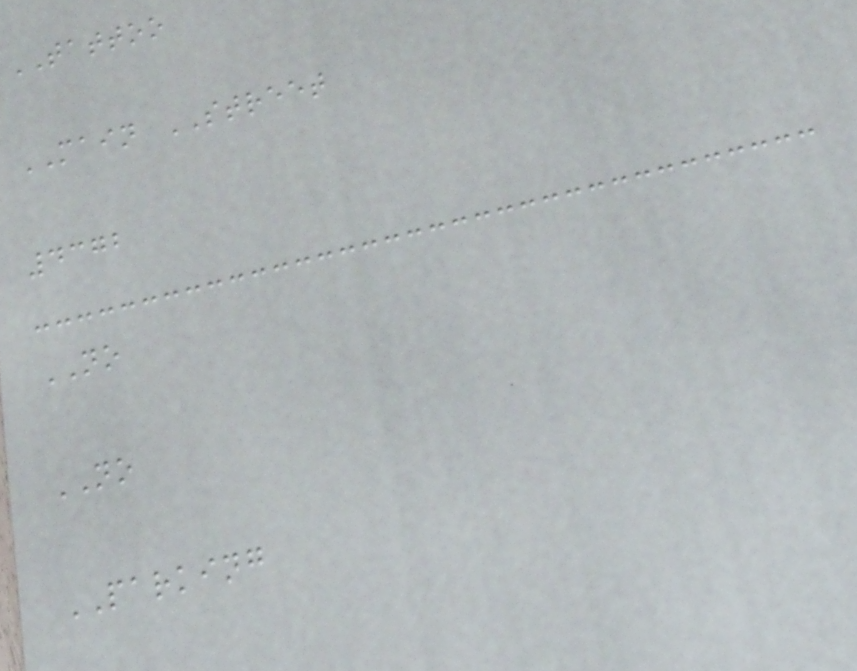TATTOO
MAIN STREET
4372
NO
NO
PARKING
